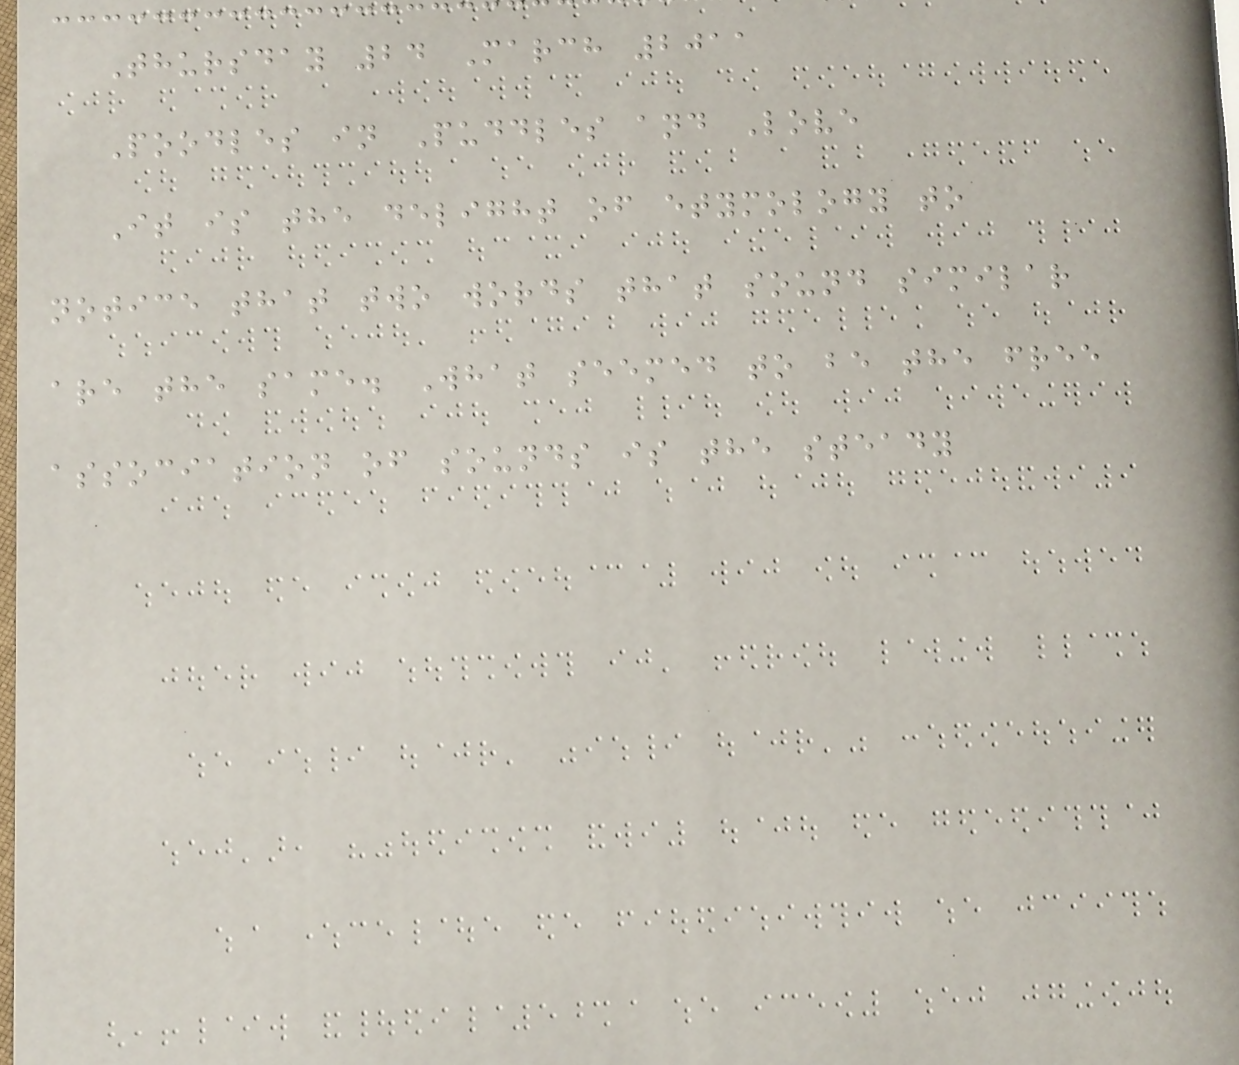Thursday 24 March 2011
Poodles in Puddles and Love
It is the delight of etymology to
notice that two words that sound similar
are the same. What seemed to be the free
association of sounds is the steady
